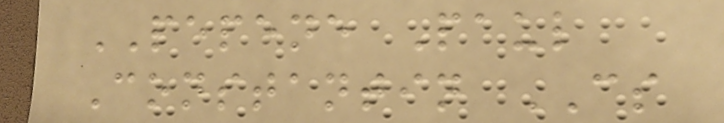PEPENE Paul
Constantin CS
